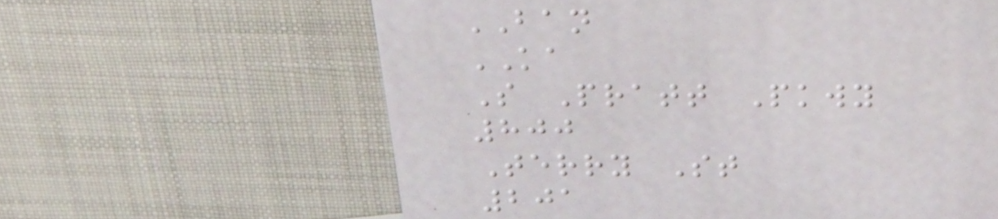BAN
KA
S Pratt Pkwy
800
Terry St
201
